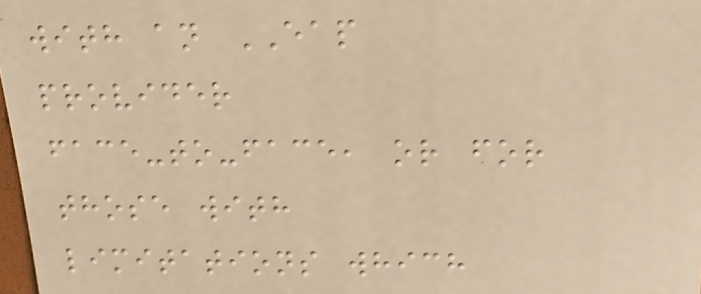with an EAP
provider
face-to-face, or for
those with
limitations which
